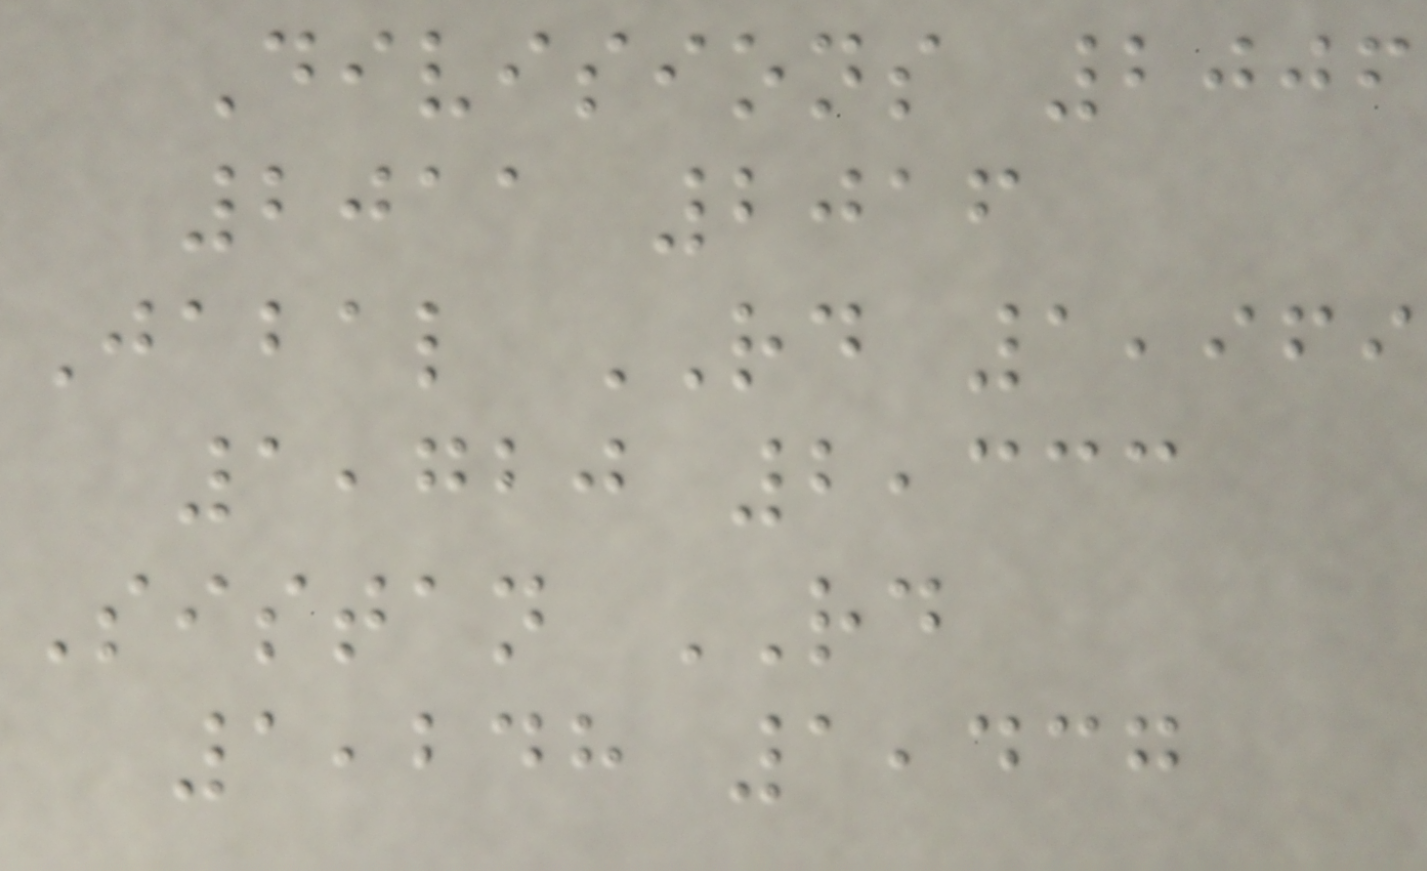Divisions 2006
2011 2016
Jabal RD 1,969
1,720 2,333
Sistan RD
1,248 1,437
